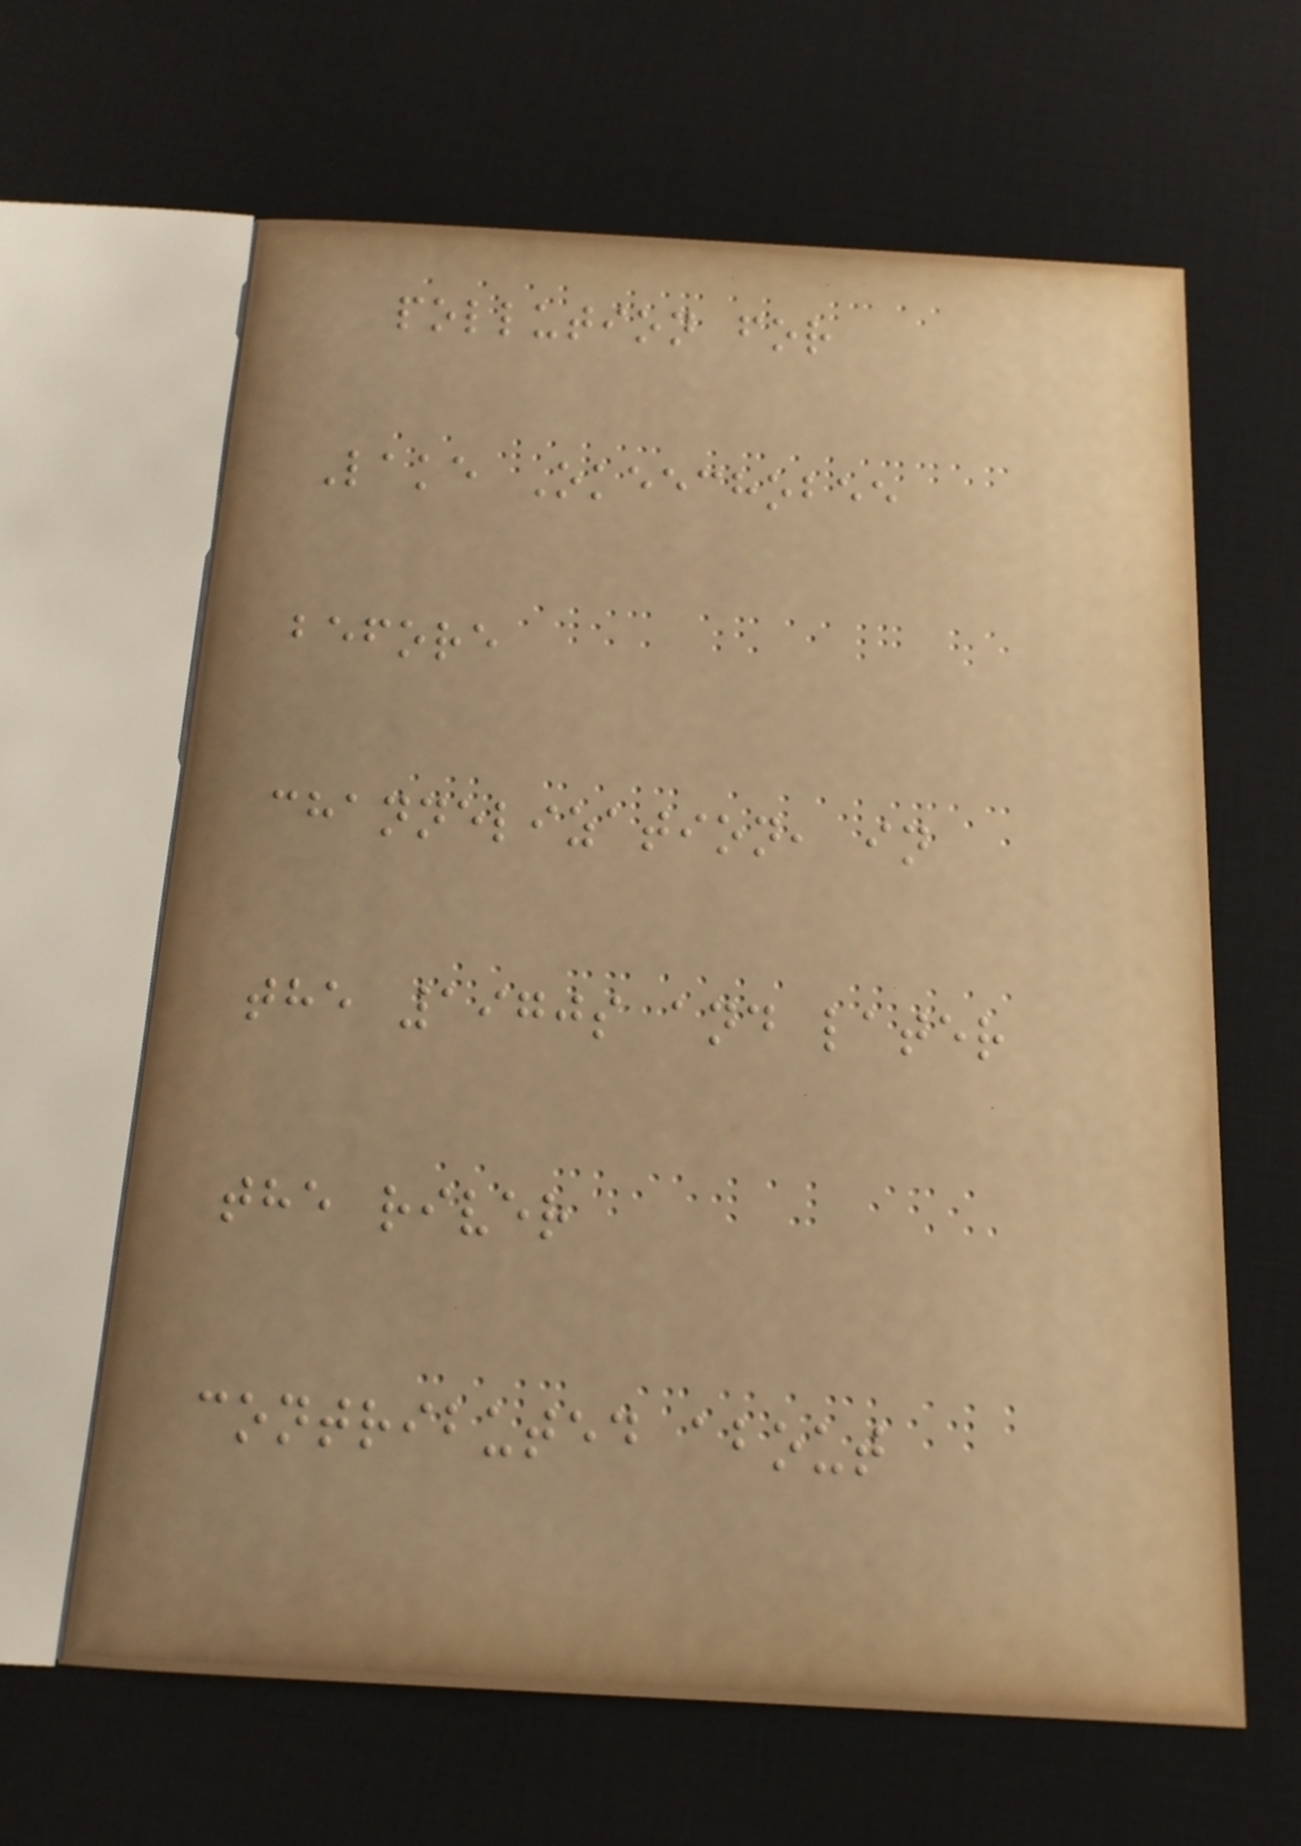pollution for
Lake Okeechobee
before
channelization, in
the 1970s and later
the river
contributed about
